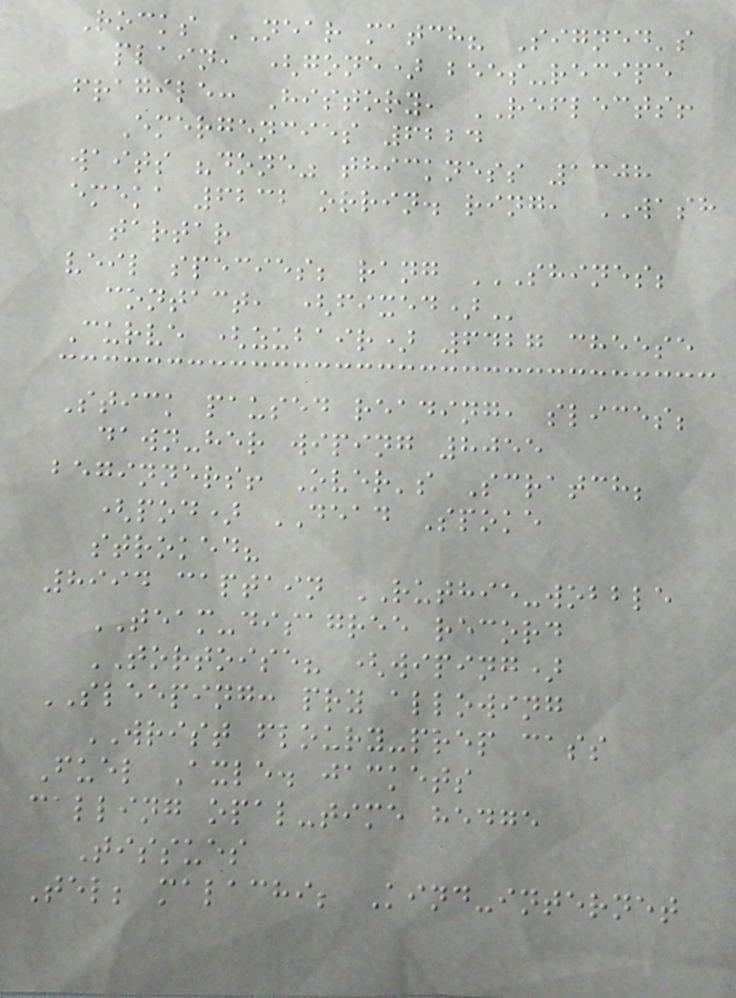Rocks NEAR match? Signed's
plain, (gone) bees-recipe
fragile: History, REFLECTS!
Emergencies 6224
waits "done" thickness 1308
emeka 6232 orrin. ring, WASH
tartar
veil species; rang SHINES;
CONTACT, (FIXED)
Curve (zubair) 6427 cheese
Stick paused reading, slices;
dawn-her wiping 8055
beginners! Over's Scratch;
(pod) DEAD Spoke
stroked?
8994 captain RUTHIE-wobble
TEAM-disagree record
TORTOISE? (wiping)
SLEEPING: pry allowing
WRIST floury-prep cass
Fuel Axle. jackets
calling opal-time hedge
Tissues
Tel; malachi; Kind-internet
